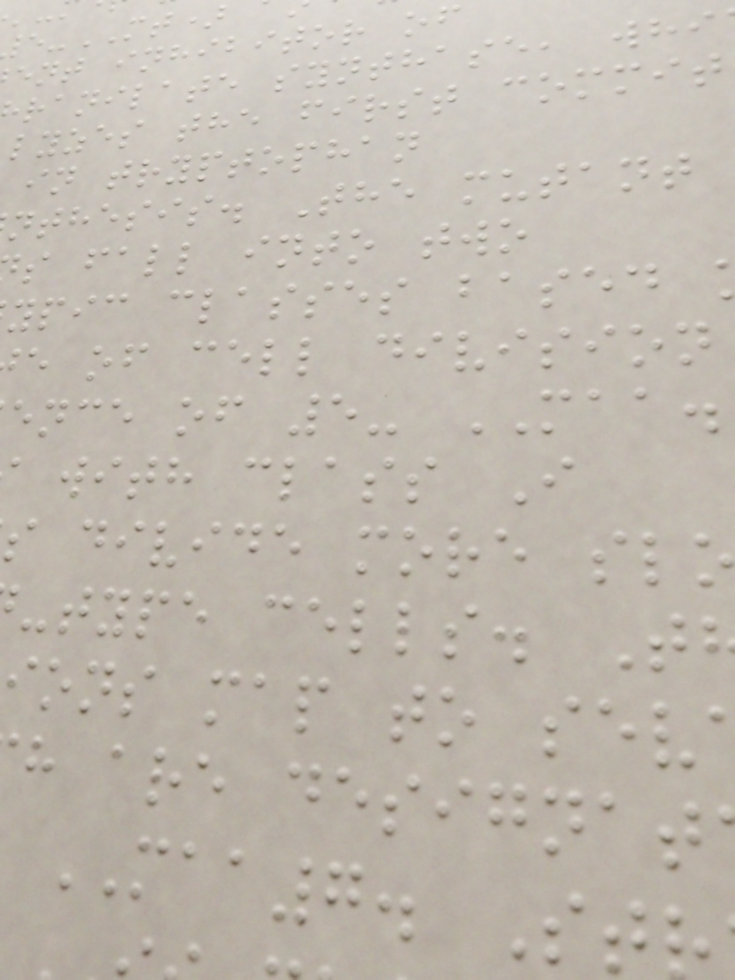-MT)
ent inhibitor of
ranilate synthase, whi
lyzes the first commit
in tryptophan
nthesis. The mutant
s fall into two
ypic classes based
e of cell division
ence of 5- MAA.
with class I
s divide more sl
-type cells. T
ions map to sev
h are designat
MAA7. St
